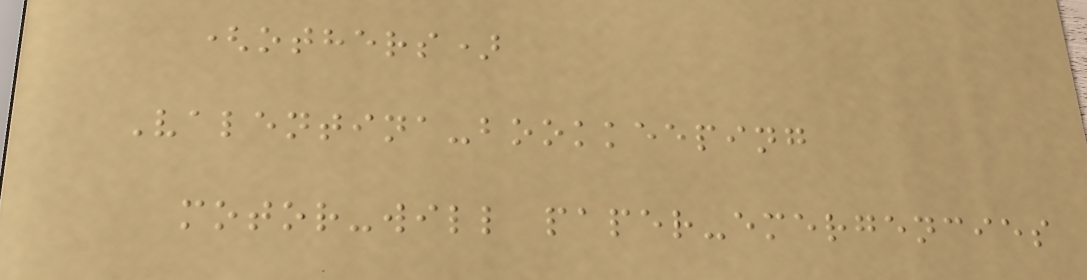(others)
Valentina-bookkeeping
motor-will paper-emergencies
